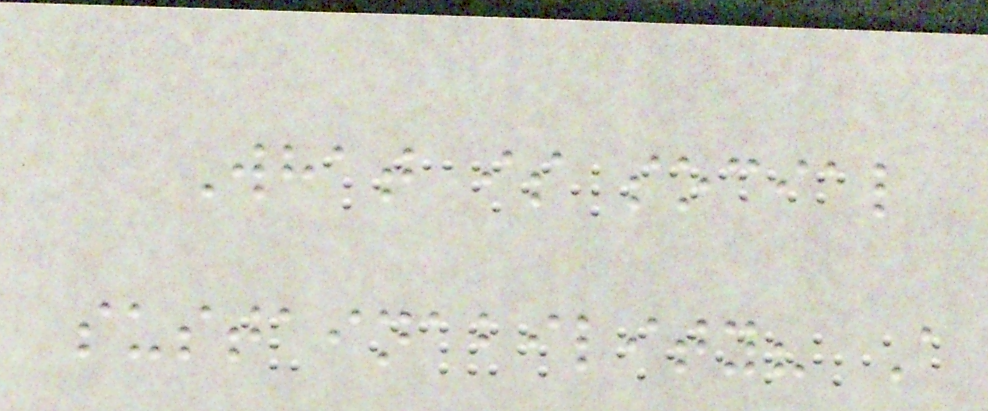What is social
sustainability? A
